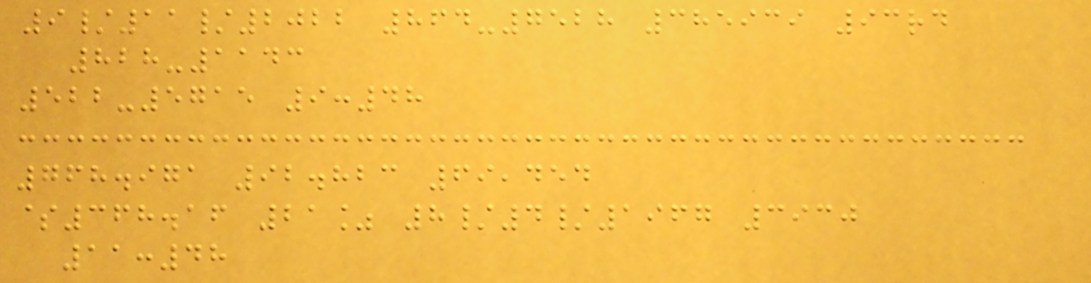9/11/2022 864-7528 385939 93rd
828-1143
522-5715 9:48
768.971 92.823 69,454
$368.16 21% 8/4/1967 3930
11:48
